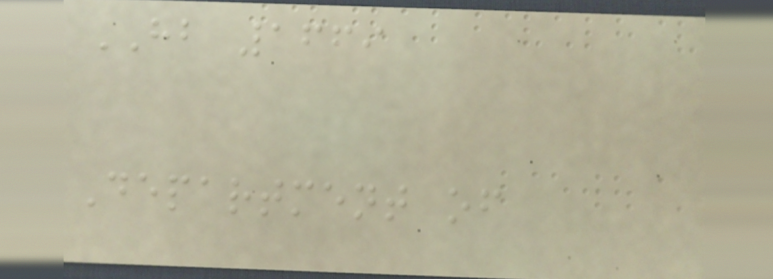HB 1669
Department of
